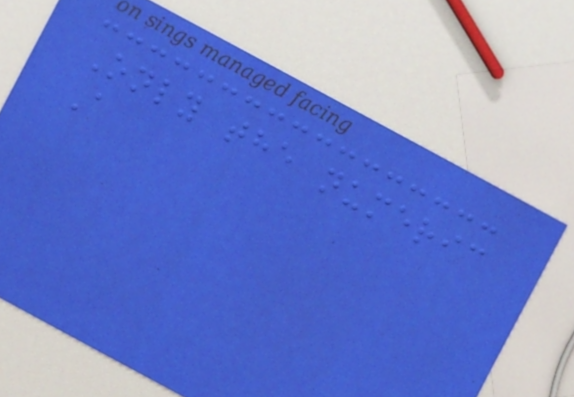Only the numeric
A
